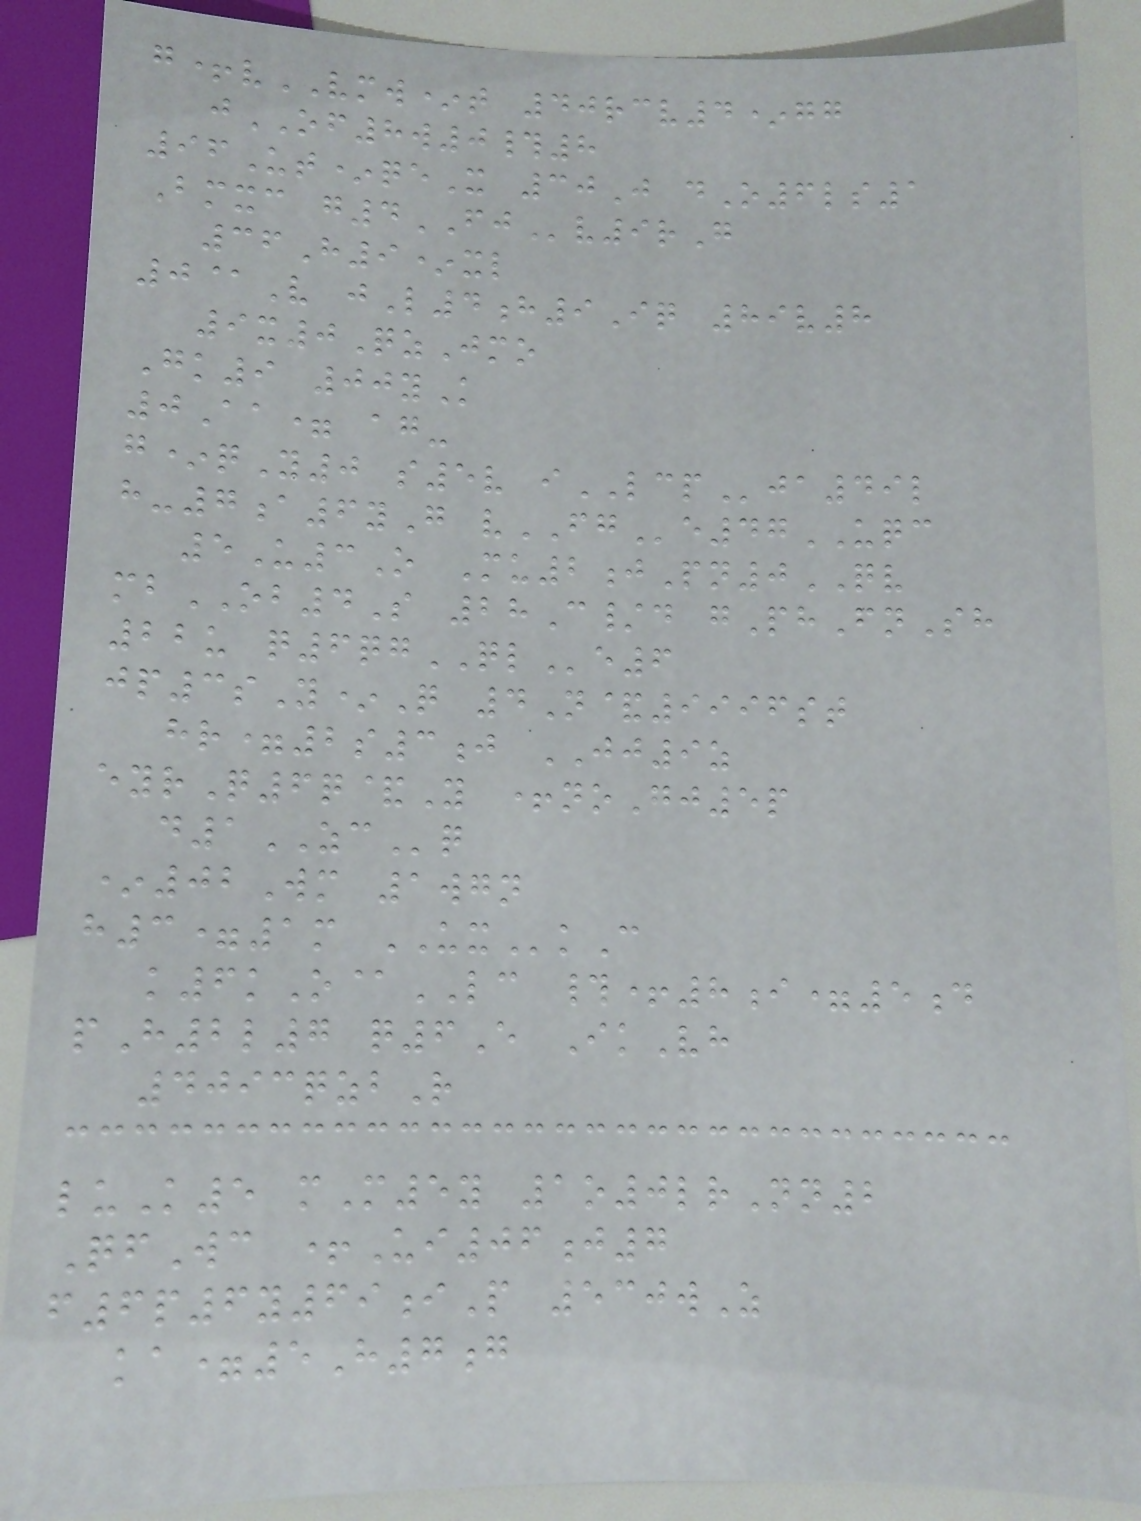g+vVMW*t 40rcv4*gg
jOF8w0#8
96Ut*qeX 30J dO6ls1
Bmxc g4FJv9rG
36H9*xl
0@V jL4h9Iq 89v8
9x0QzJmo
Gk9 00yK
0Aa= ag-
g*qY0 s5v iLCPja49l
h-7a6yG vFGe47UQC
5U3O Mu2jPn0QV
mbOB4S 28C/d gPhFnSh
22u q6qgQLe6
jp3sY*Q 4N&9996st
hr=2s3j JJ9z
eyrQ6q&Y +noGj5p
d1ZCq
*02Wm 1wgn
h3=1m UXkC
k6kO@LC #+8i=5d
pH2l7 q6E IkVh
4093qzbR
luK5 mM5y 1o0lrNn2
QfWc +Ui06j7
f6p6y69iP 530wZ
ka=5H7g
